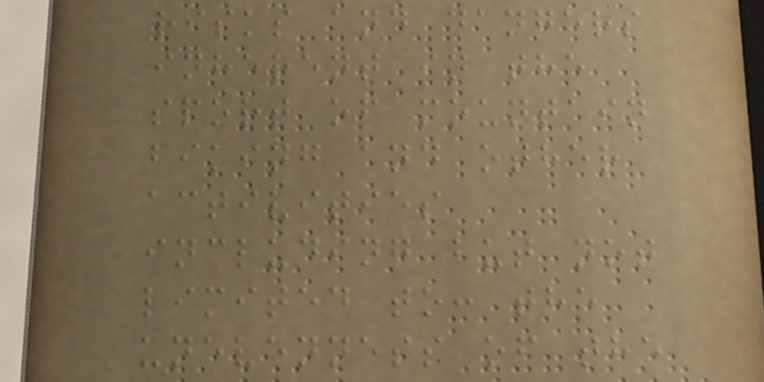risks and dangers
inherent in the
sport of mountain
biking and other
activities
including but not
limited to: the
unevenness of the
